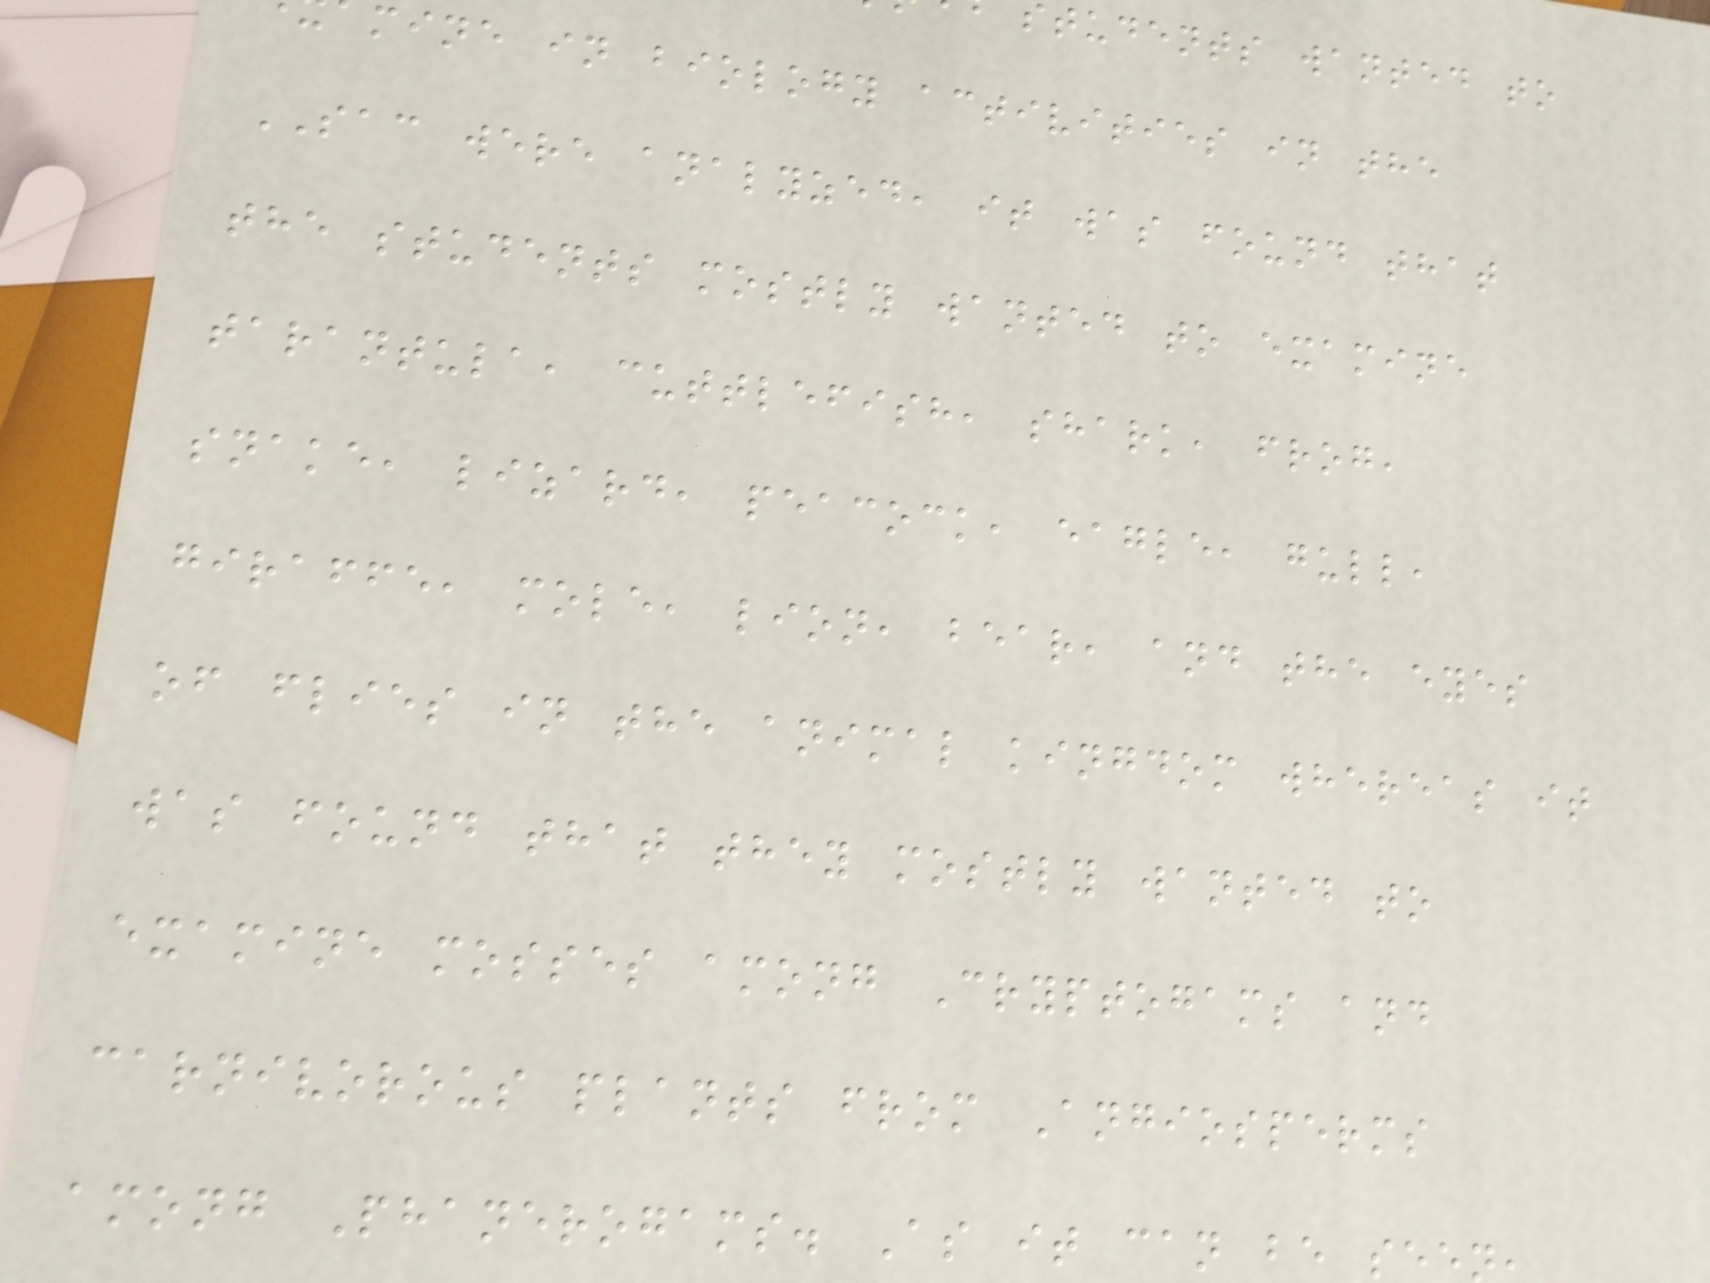tudents wanted to
mine in biology activities in the
SAC were analyzed, it was found that
the students mostly wanted to examine
tarantula, cuttlefish, shark, frog,
snake, lizard, peacock, eagle, gull,
giraffe, mole, lion, bear, and the eyes
of flies in the animal kingdom whereas it
was found that they mostly wanted to
examine mosses among Cryptogams and
carnivorous plants from Angiosperms
among Phanerogams. As it can be see
